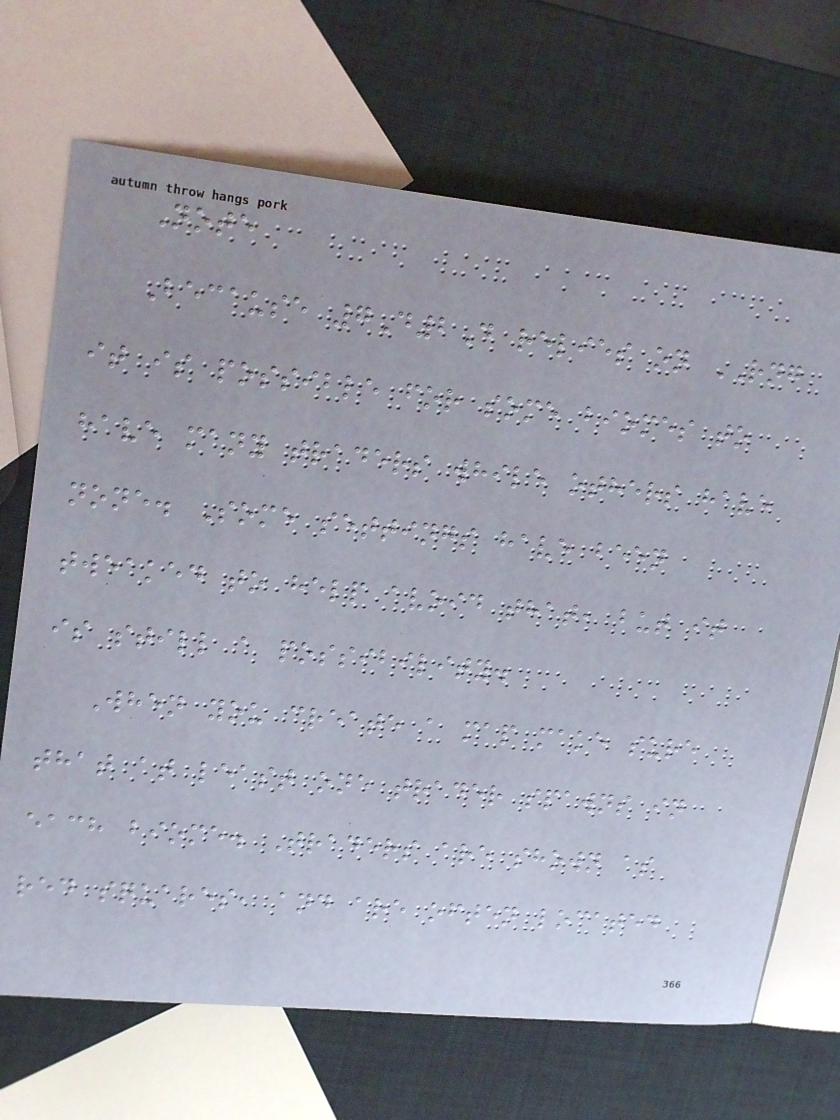Note
Because 7D2D relies on RNG
it is possible for some biomes to
have many traders while others have
none. Some settings have been
tweaked to help avoid that, but it
is still a possibility.
When you create a map make sure
that at least one trader spawns in
each biome. Traders are shown as
red squares, and are often located
